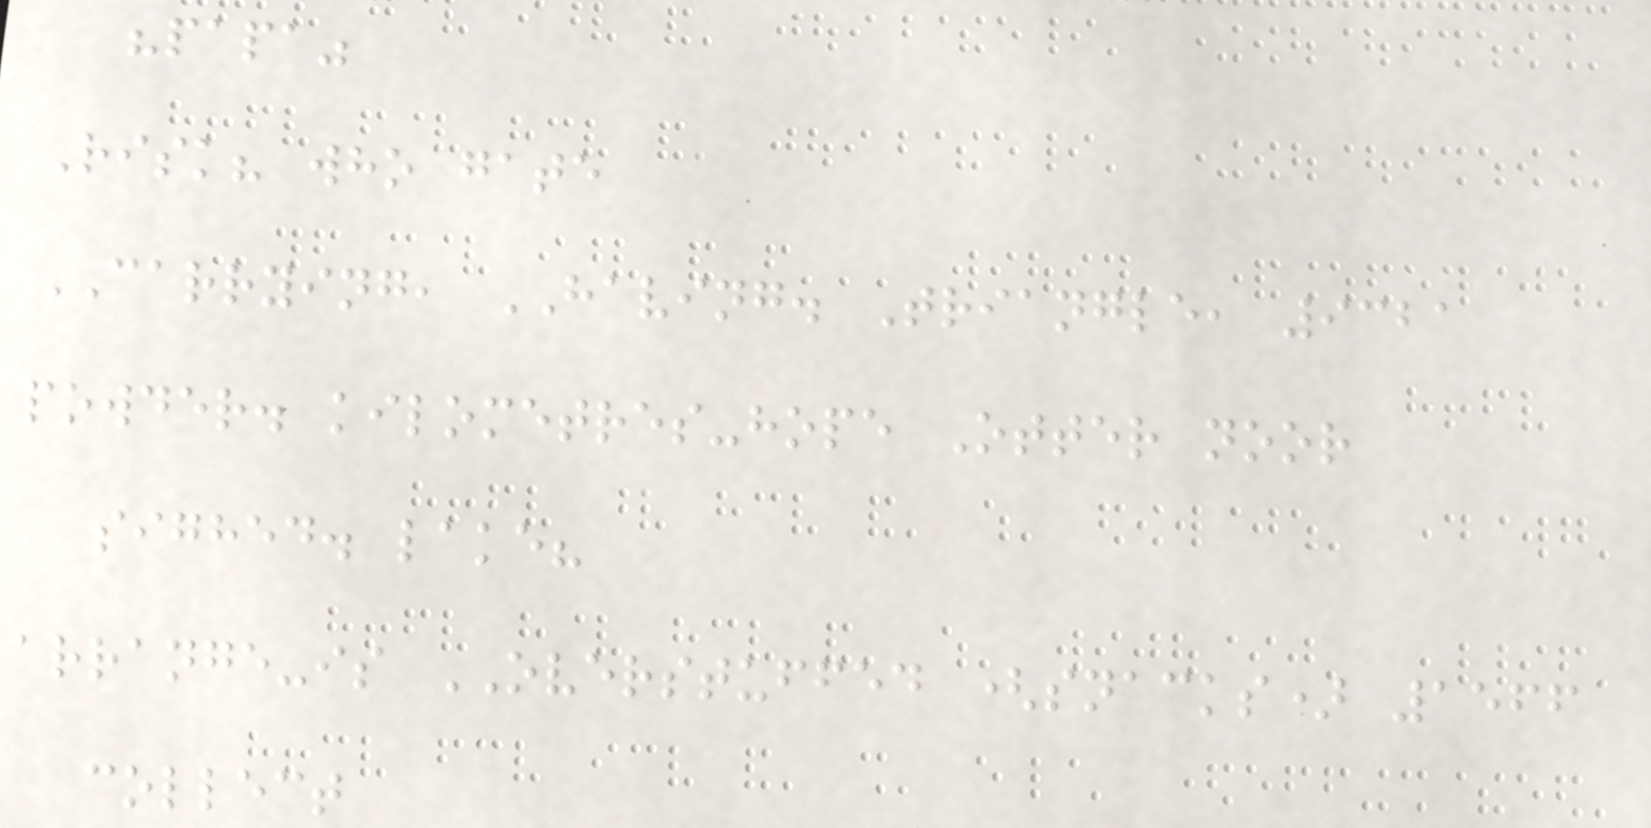"papa"
Risk? who gate
CARRYING, HAVING. Triangle, 9321
powder. kilometres-hope Otter noor
sighed. lake?
arrange-is OVERSTUFFED (snacks) 1566
collect
